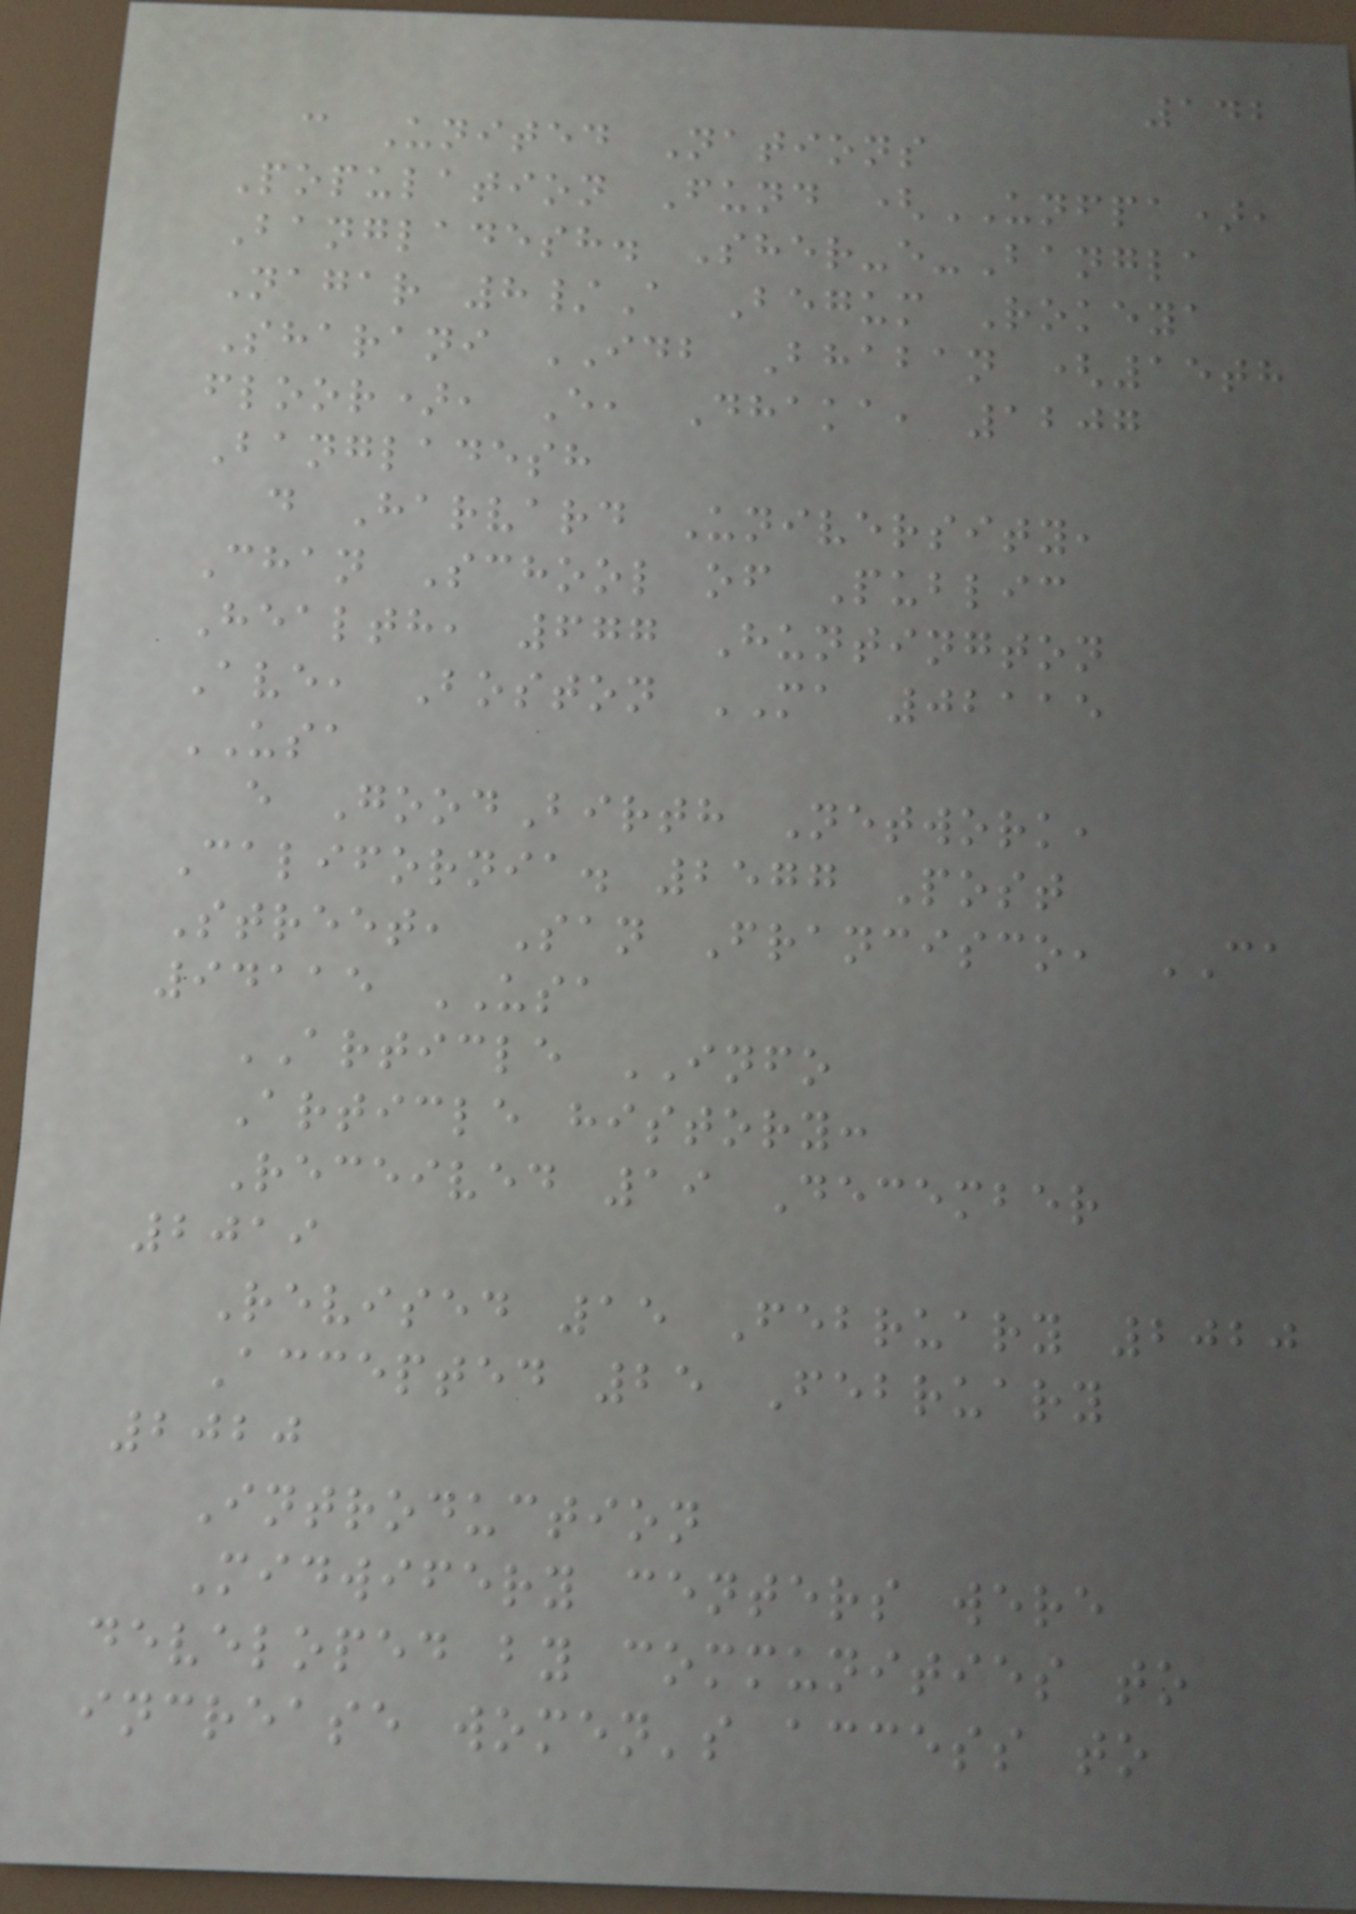142
c United Nations
Population Fund (UNFPA),
Bangladesh. Sher-e-Bangla
Nagar 8/A Begum Rokeya
Sharani IDB Bhaban (15th
floor), E, Dhaka, 1207
Bangladesh
d Harvard University,
Chan School of Public
Health, 677 Huntington
Ave, Boston MA 02115
USA
e GoodBirth Network,
California. 2577 Post
Street, San Francisco, CA
94115 USA
ARTICLE INFO
Article history:
Received 19 December
2019
Revised 15 February 2020
Accepted 25 February
2020
Introduction
Midwifery centers were
developed by communities to
increase women's access to
